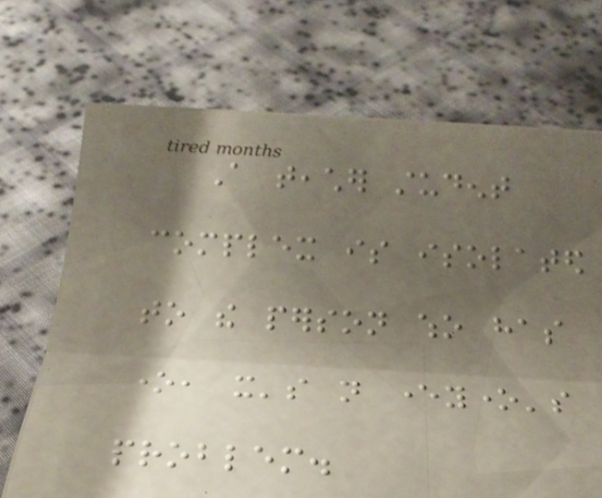A teacher student
complex is isolated
to the person who has
one, it's not everyone's
problem.
